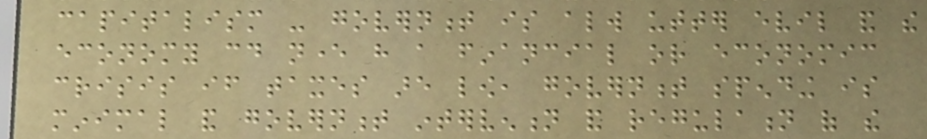capitalism - government is always utter evil and the
economy could never have a financial or economic
crisis if taxes are low, government spending is
minimal and government intervention and regulation of the
